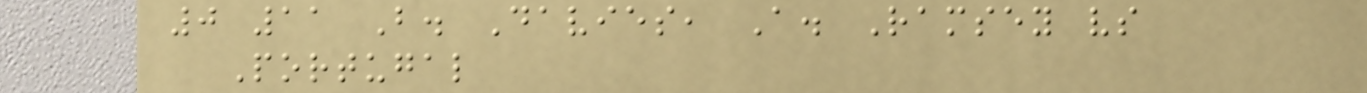0 11 B. Davies, A. Ramsey vs
Portugal
